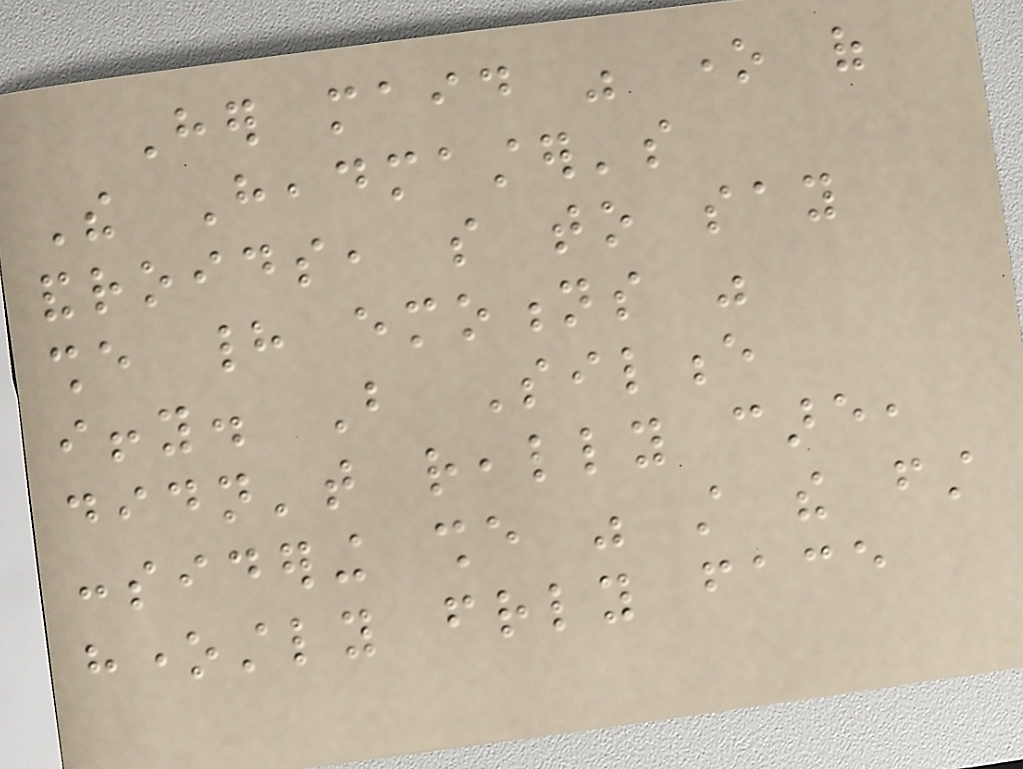Her maid was one of
The Headmaster's
androids, so to say
she had emotions was
iffy. But Silence
didn't really care,
considering she was still the first
honestly friendly face
